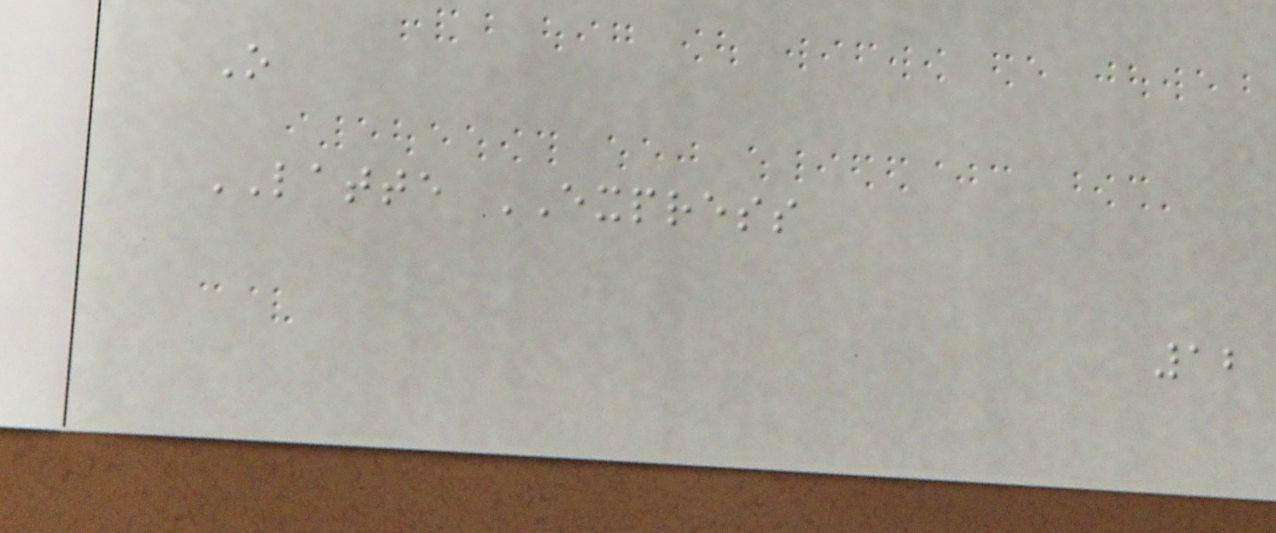O
LATTE EXPRESS
12
